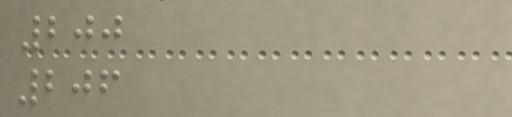200
206
